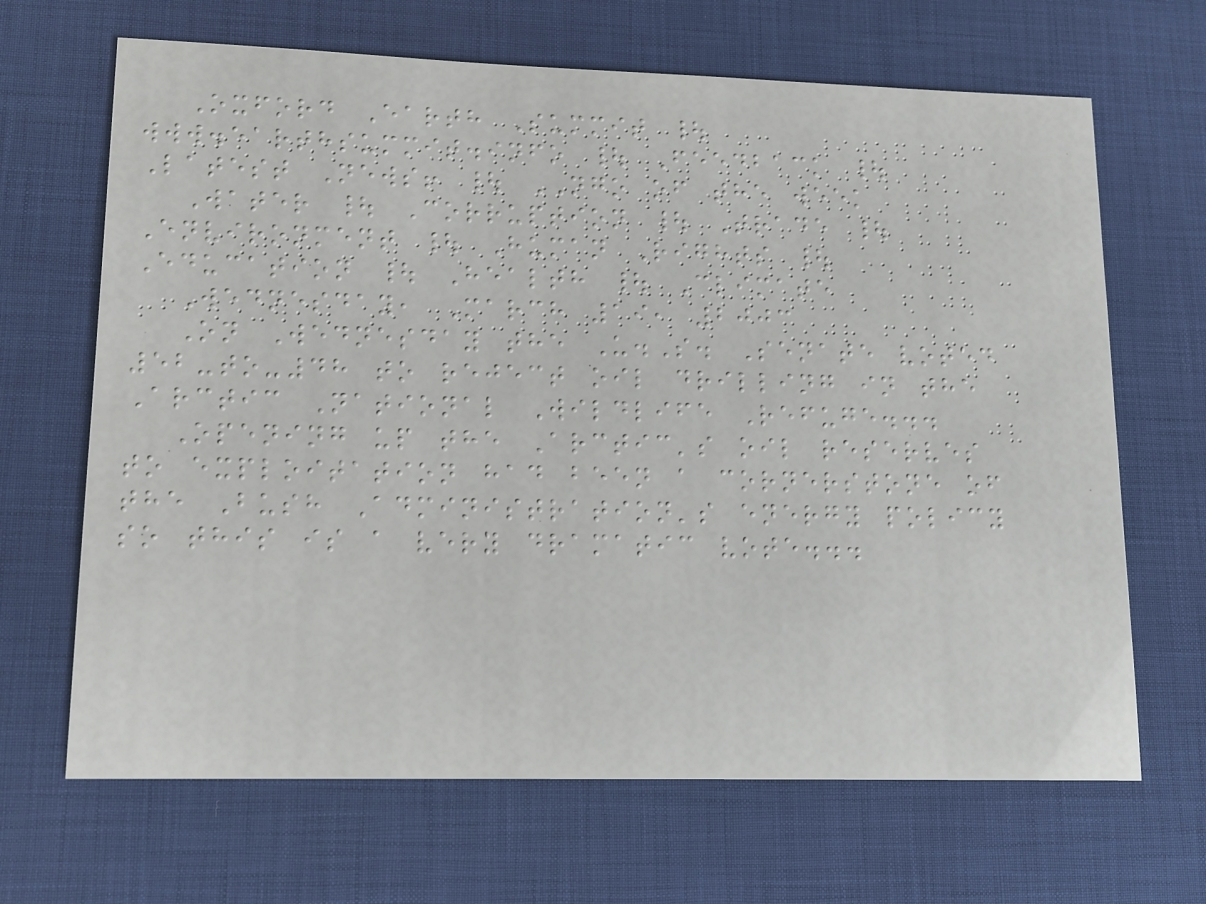Oxford Earth Summit |
www.earthsummit.info | Feedback |
Latest News! | NGO of the week
Water | Corruption | Trade |
Environment | Human Rights |
Education | Health | Climate
Wednesday, March 19, 2003
On Wednesday the U.S. Senate voted
52-to-48 to reject oil drilling in the
Arctic National Wildlife Refuge...
Opening up the Arctic's oil reserves
to exploitation had been a cornerstone of
the Bush Administration's energy policy
so this is a very dramatic vote...
